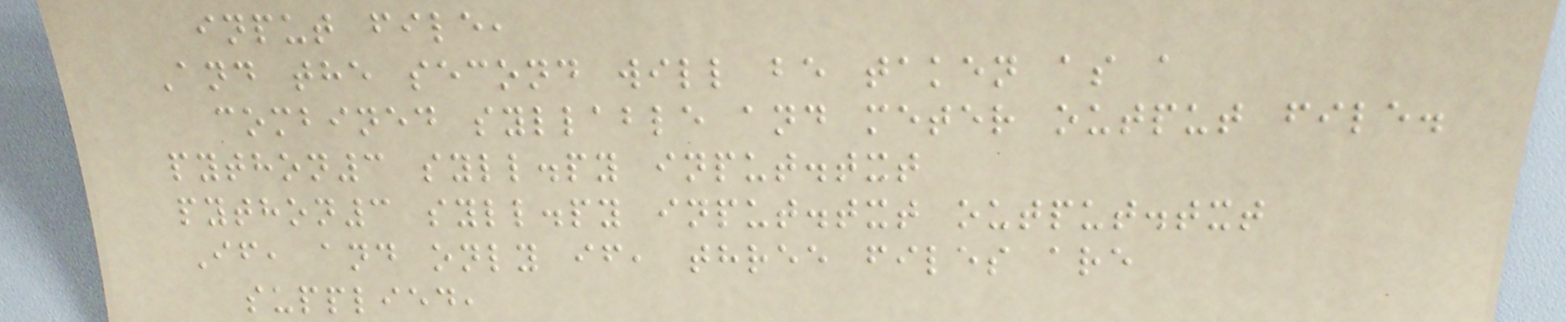input file,
And the second will be taken as a
combined syllable and meter output file.
python3 syll.py input.txt
python3 syll.py input.txt output.txt
If, and only if, three files are
supplied,
